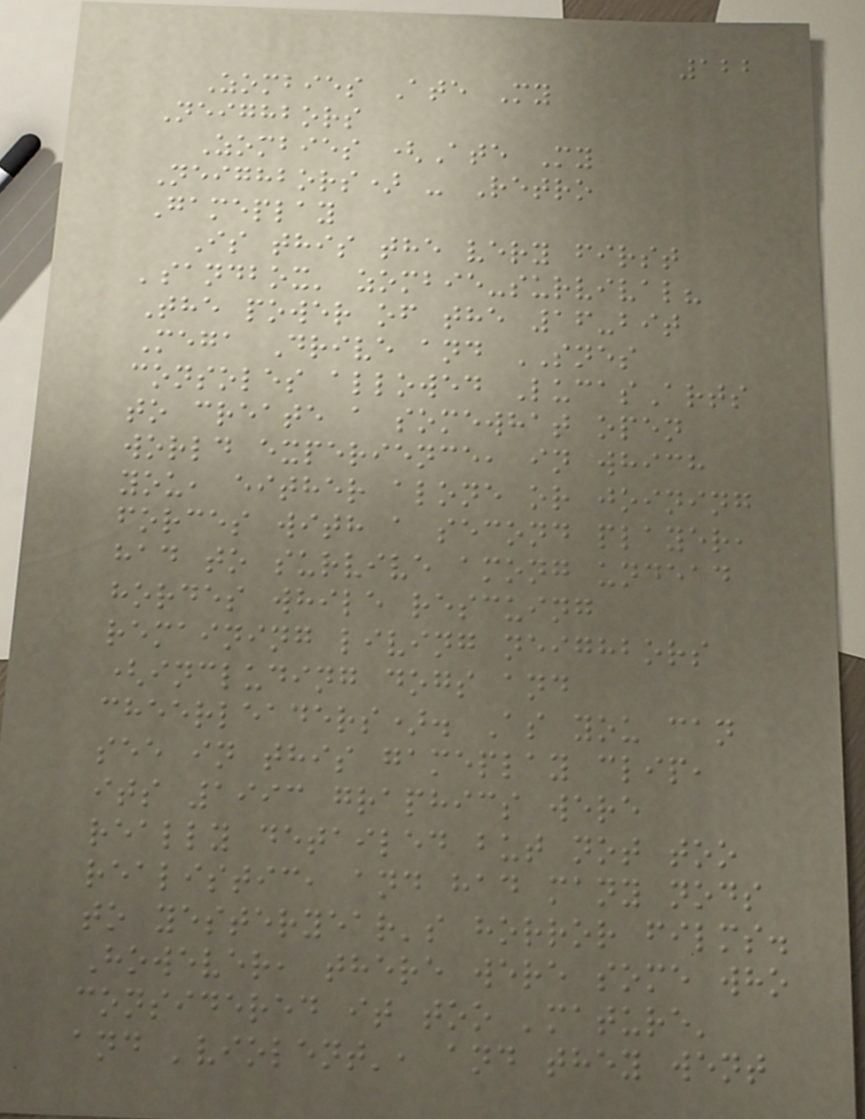122
Zombies Ate My
Neighbors
Zombies (Ate My
Neighbors) - Retro
Gameplay
Is this the very first
'sandbox' zombie-survival?
The power of the 16-bit
Mega Drive and SNES
consoles allowed LucasArts
to create a somewhat open
world experience, in which
you, either alone or joining
forces with a second player,
had to survive among undead
hordes while rescuing
remaining living neighbors
(including dogs and
cheerleaders). As you can
see in this gameplay clip,
its 1993 graphics were
really detailed but not too
realistic, and had many nods
to yesteryear's horror films.
However, there were some who
considered it too 'mature'
and 'violent', and they went
